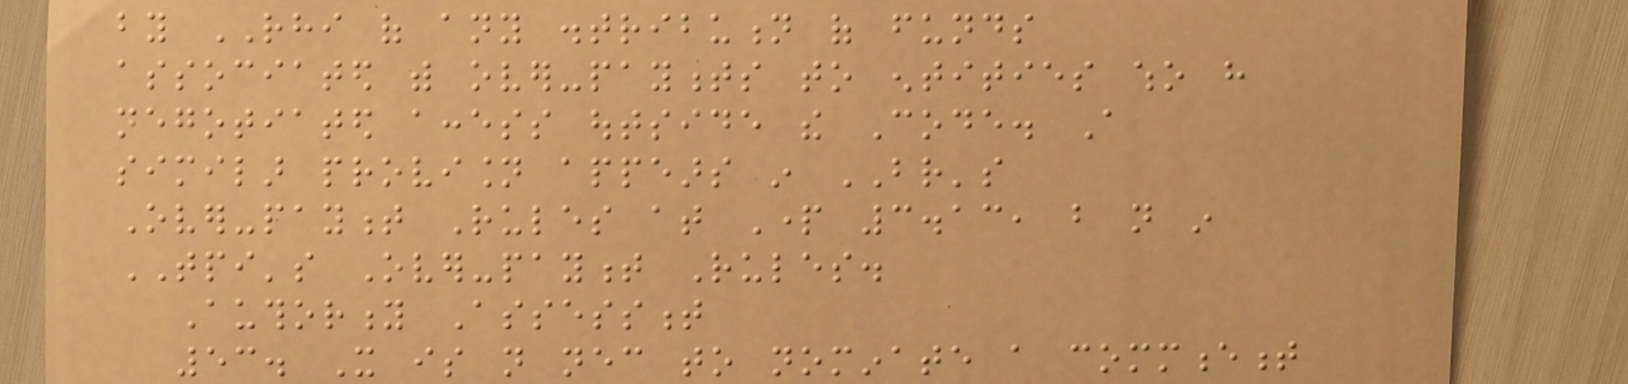by RHI of any distribution of funds
associated with over-payments to entities who have
negotiated access outside the Code. A
similar provision appears in BR's
Over-payment Rules at Part 3.13, but not in
TPI's Over-payment Rules.
Authority Assessment
53. It is not necessary to nominate a commencement
